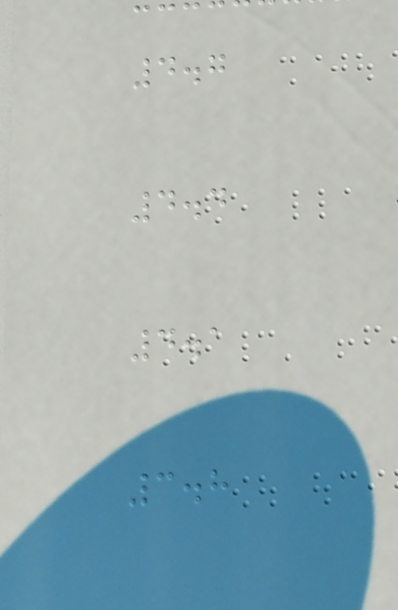4.7
4.4
4.1
3.8
